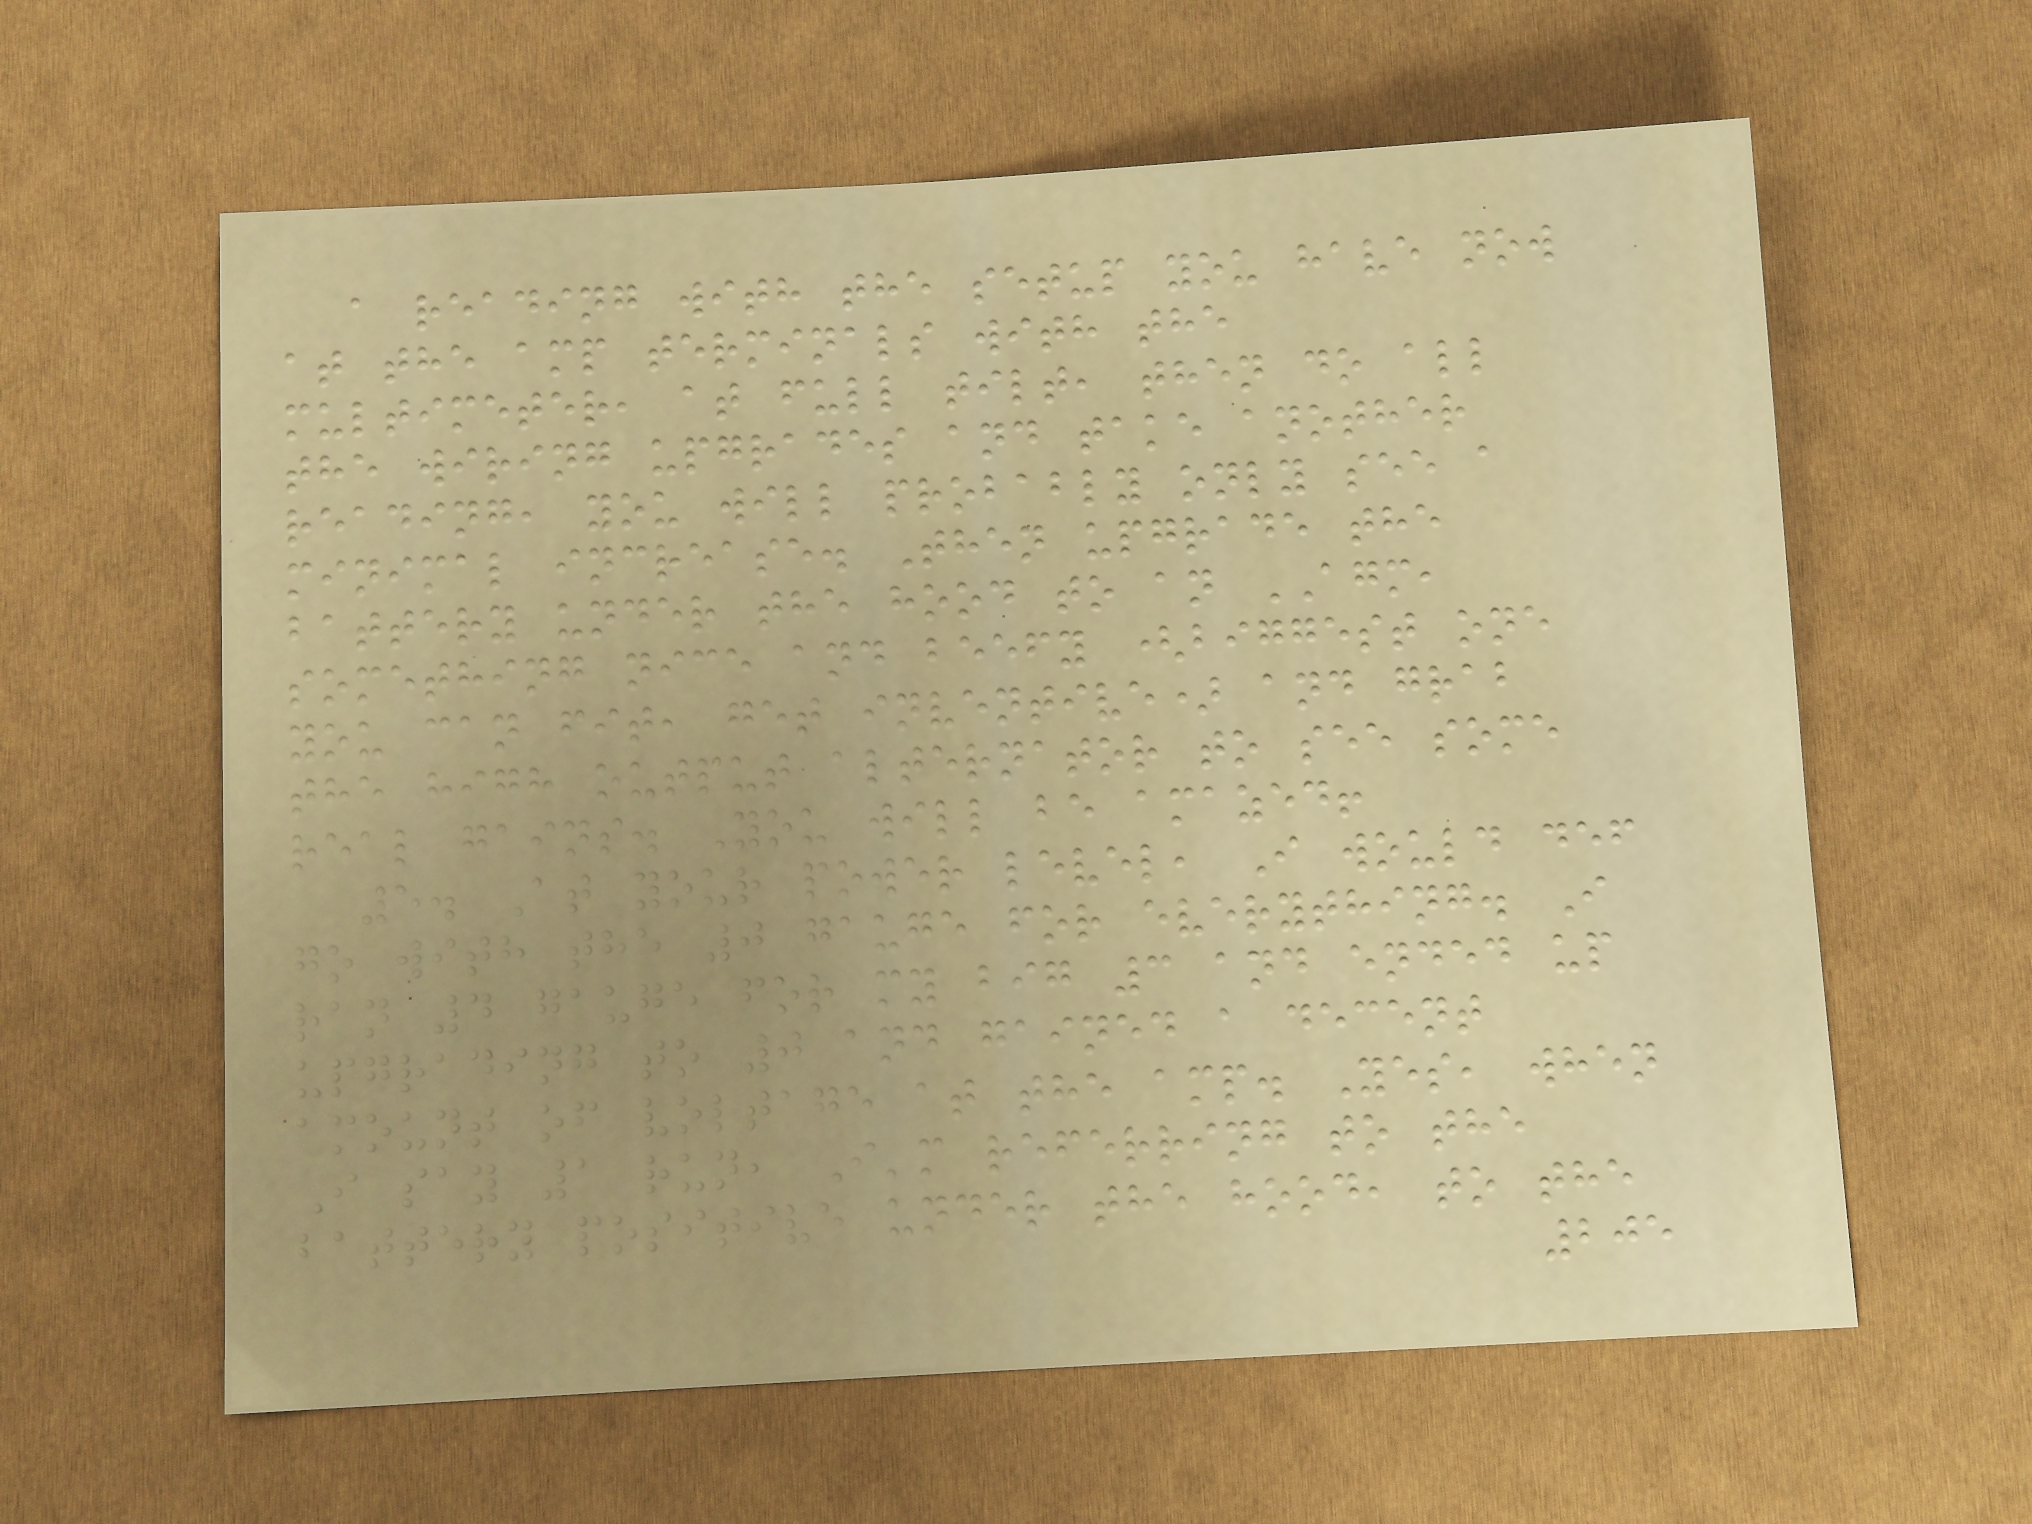a reading with the setup you have now
at the amp terminals with the
multimeter, at full tilt, then do all
the wiring upgrades and take another
reading, you will probably only see a
minimal increase. Then upgrade the
battery under the hood to an AGM,
something nice and beefy (biggest one
you can fit, get inventive) and grab
the high output alternator to see some
real gains. You will be amazed!
5. At your power level, I would def
go with the 0 gauge for everything. I
ran 4 gauge for my big 3 and ended up
upgrading to 0 and gained a decent
amount of voltage at the amp. Yes, when
I say 1 run, I'm referring to the
battery positive under the hood, to the
205
